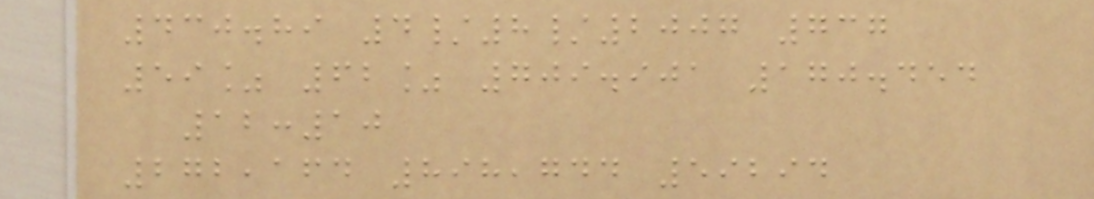430.89 4/8/2007 737
59% 62% 709.901 170.454
12:10
272,164 898,744 59294
